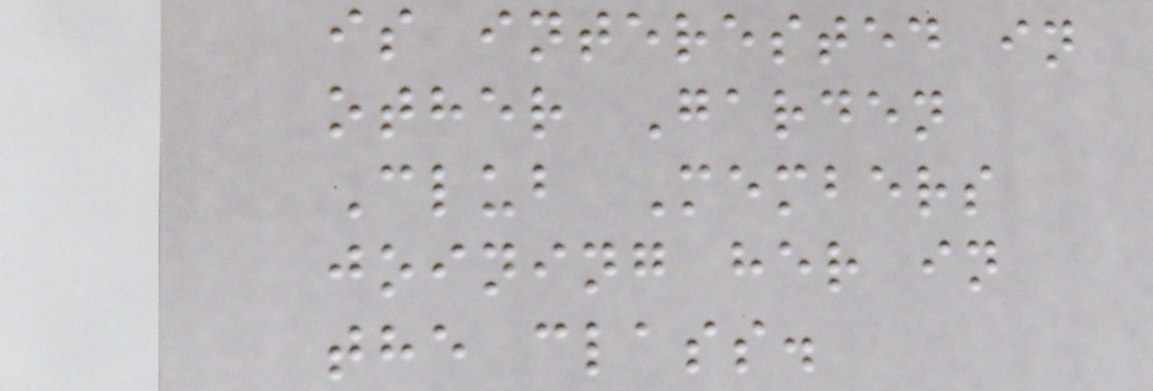is interested in
other Garden
Club Members
joining her in
the class.
